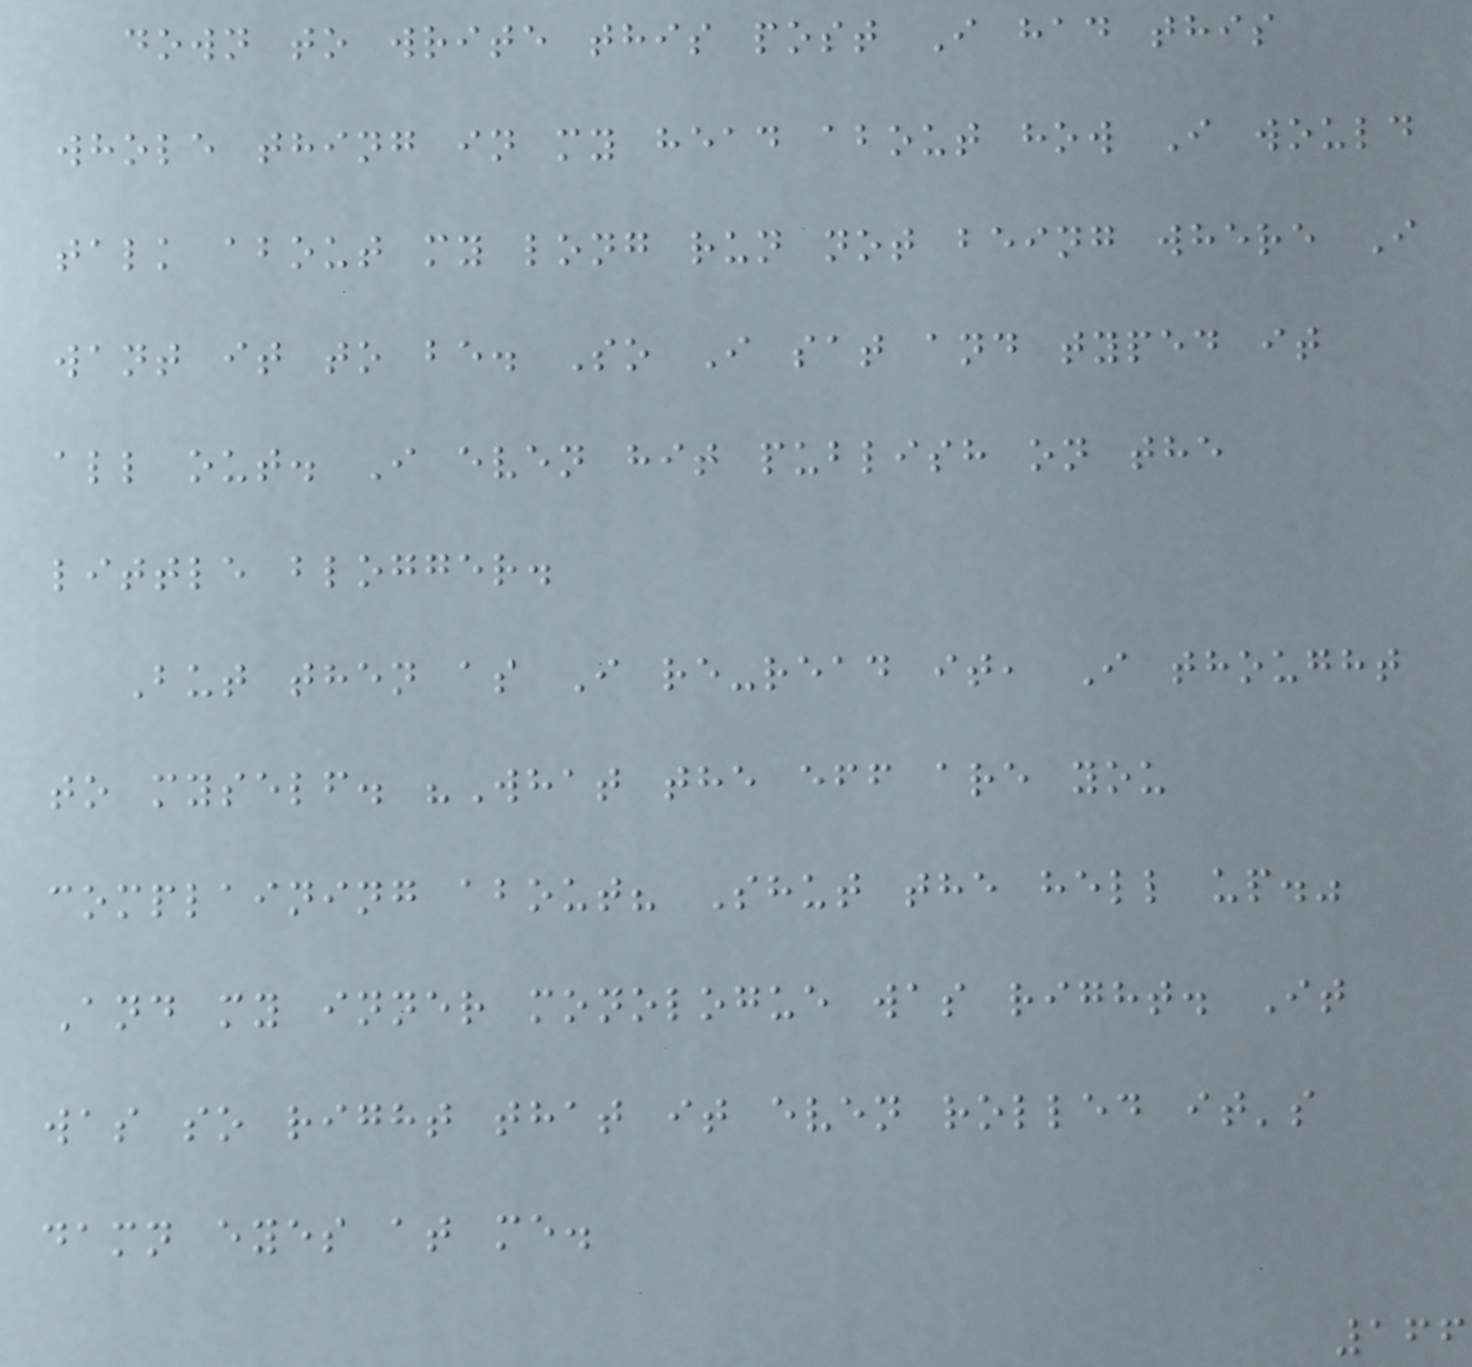down to write this post I had this
whole thing in my head about how I would
talk about my long run not being where I
want it to be. So I sat and typed it
all out. I even hit publish on the
little blogger.
But then as I re-read it, I thought
to myself. "What the eff are you
complaining about? Shut the hell up."
And my inner monologue was right. It
was so right that it even rolled it's
damn eyes at me.
166
